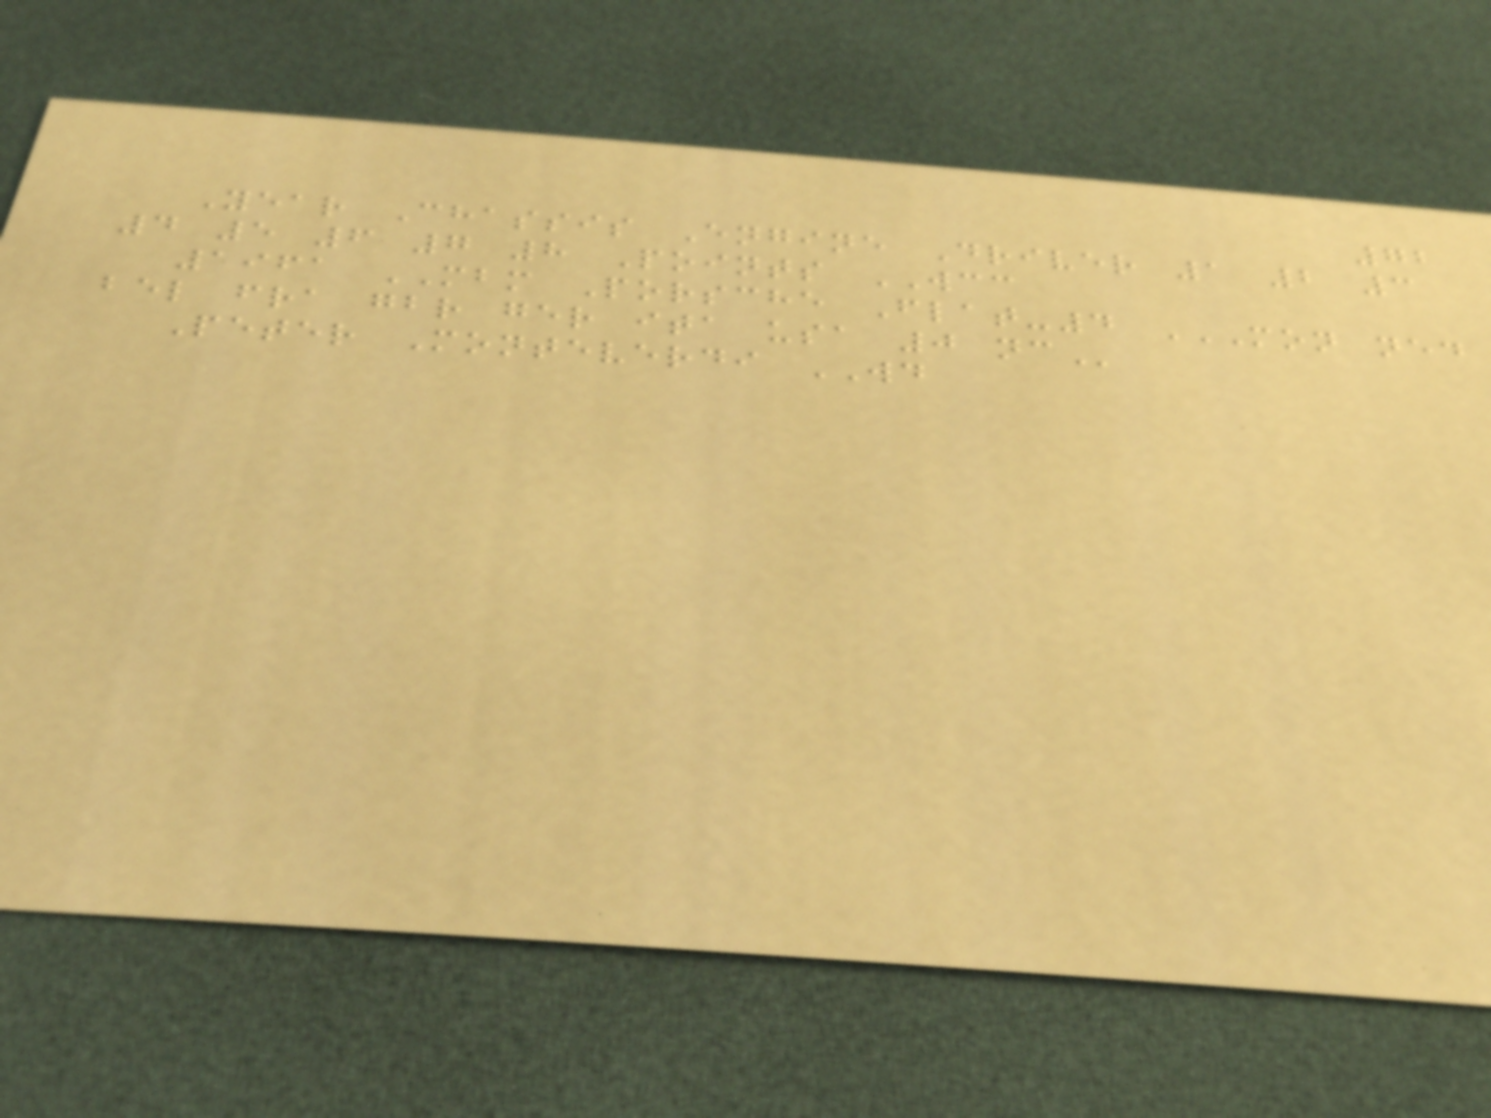72
Year Chassis Engine Driver 1 2 3
4 5 6 7 8 Points WCC
1961 MBM Porsche Flat-4 MON NED
BEL FRA GBR GER ITA USA 0 NC
Peter Monteverdi WD
